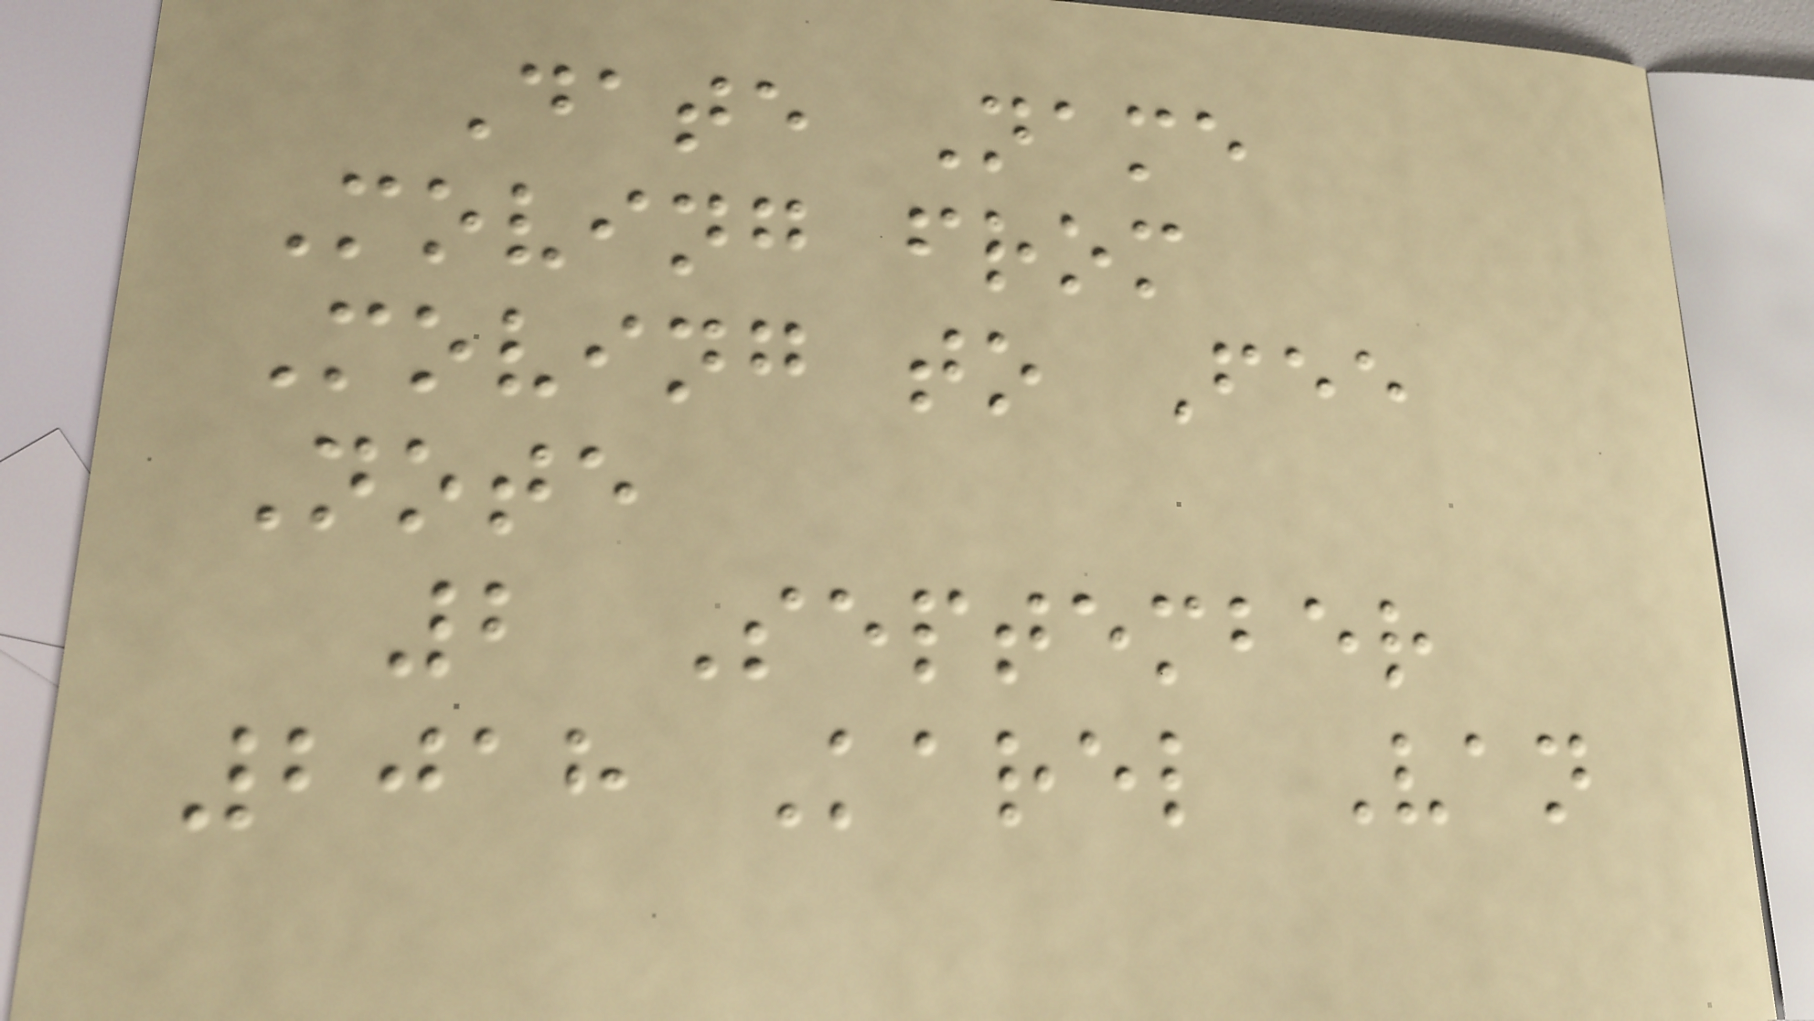Date Name
Moving from
Moving to Fee
Note
2 September
2018 Karel Van
